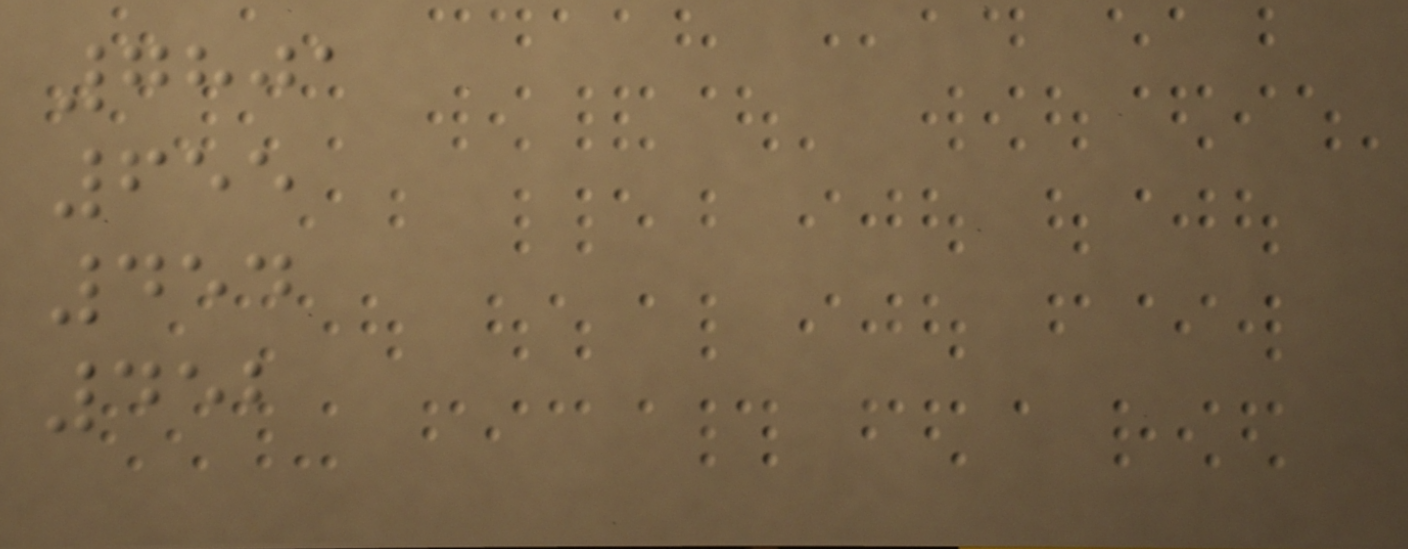7801
655
454
452
